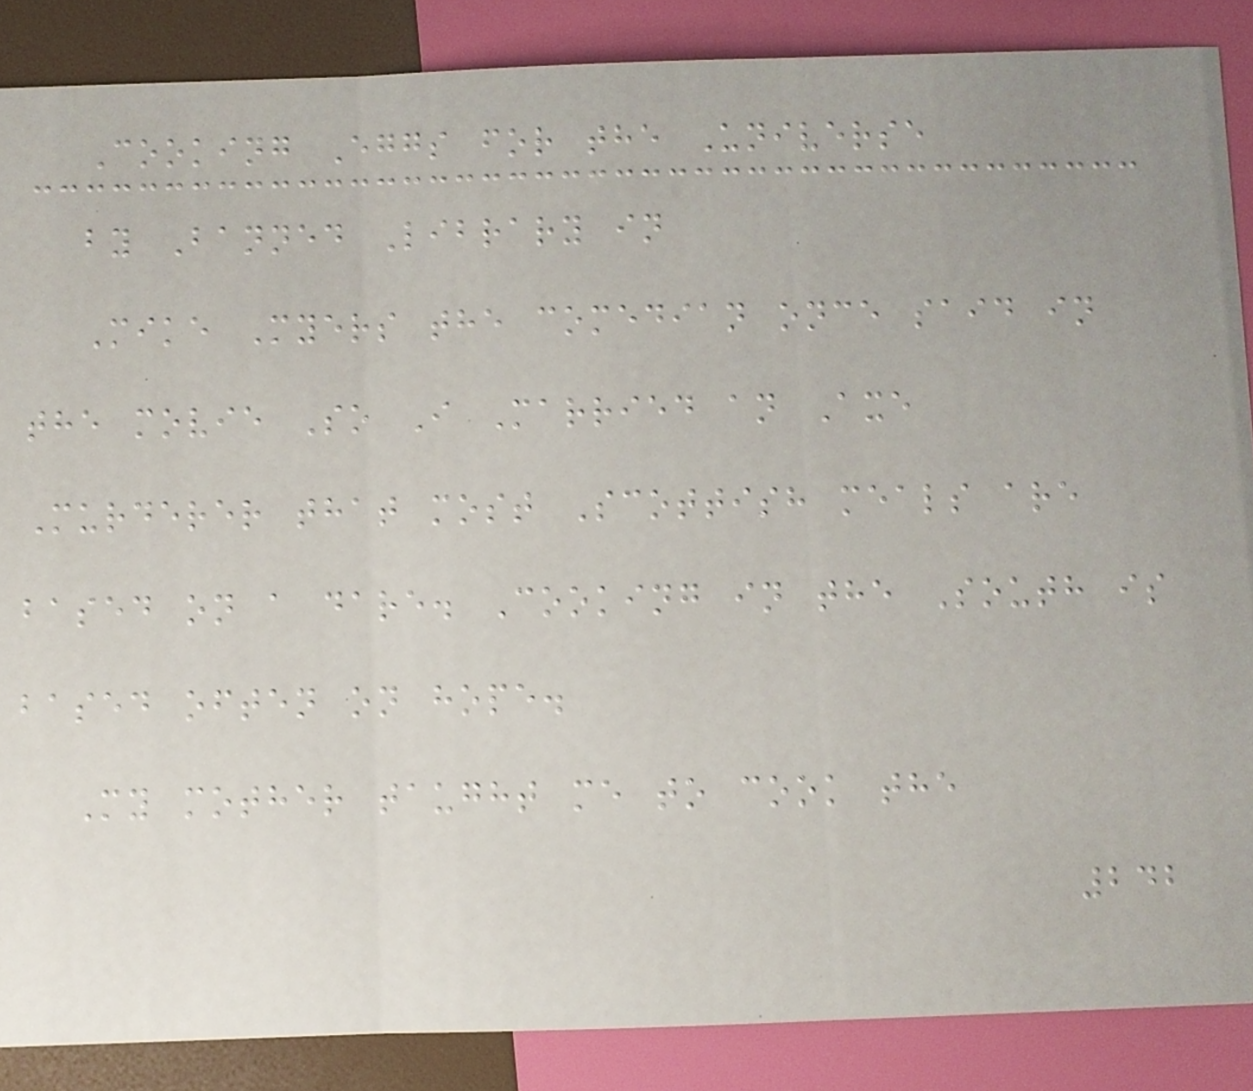Cooking Eggs for the Universe
by Banned Library in
Mike Myers the comedian once said in
the movie So I Married an Axe
Murderer that most Scottish meals are
based on a dare. Cooking in the South is
based often on hope.
My mother taught me to cook the
242
